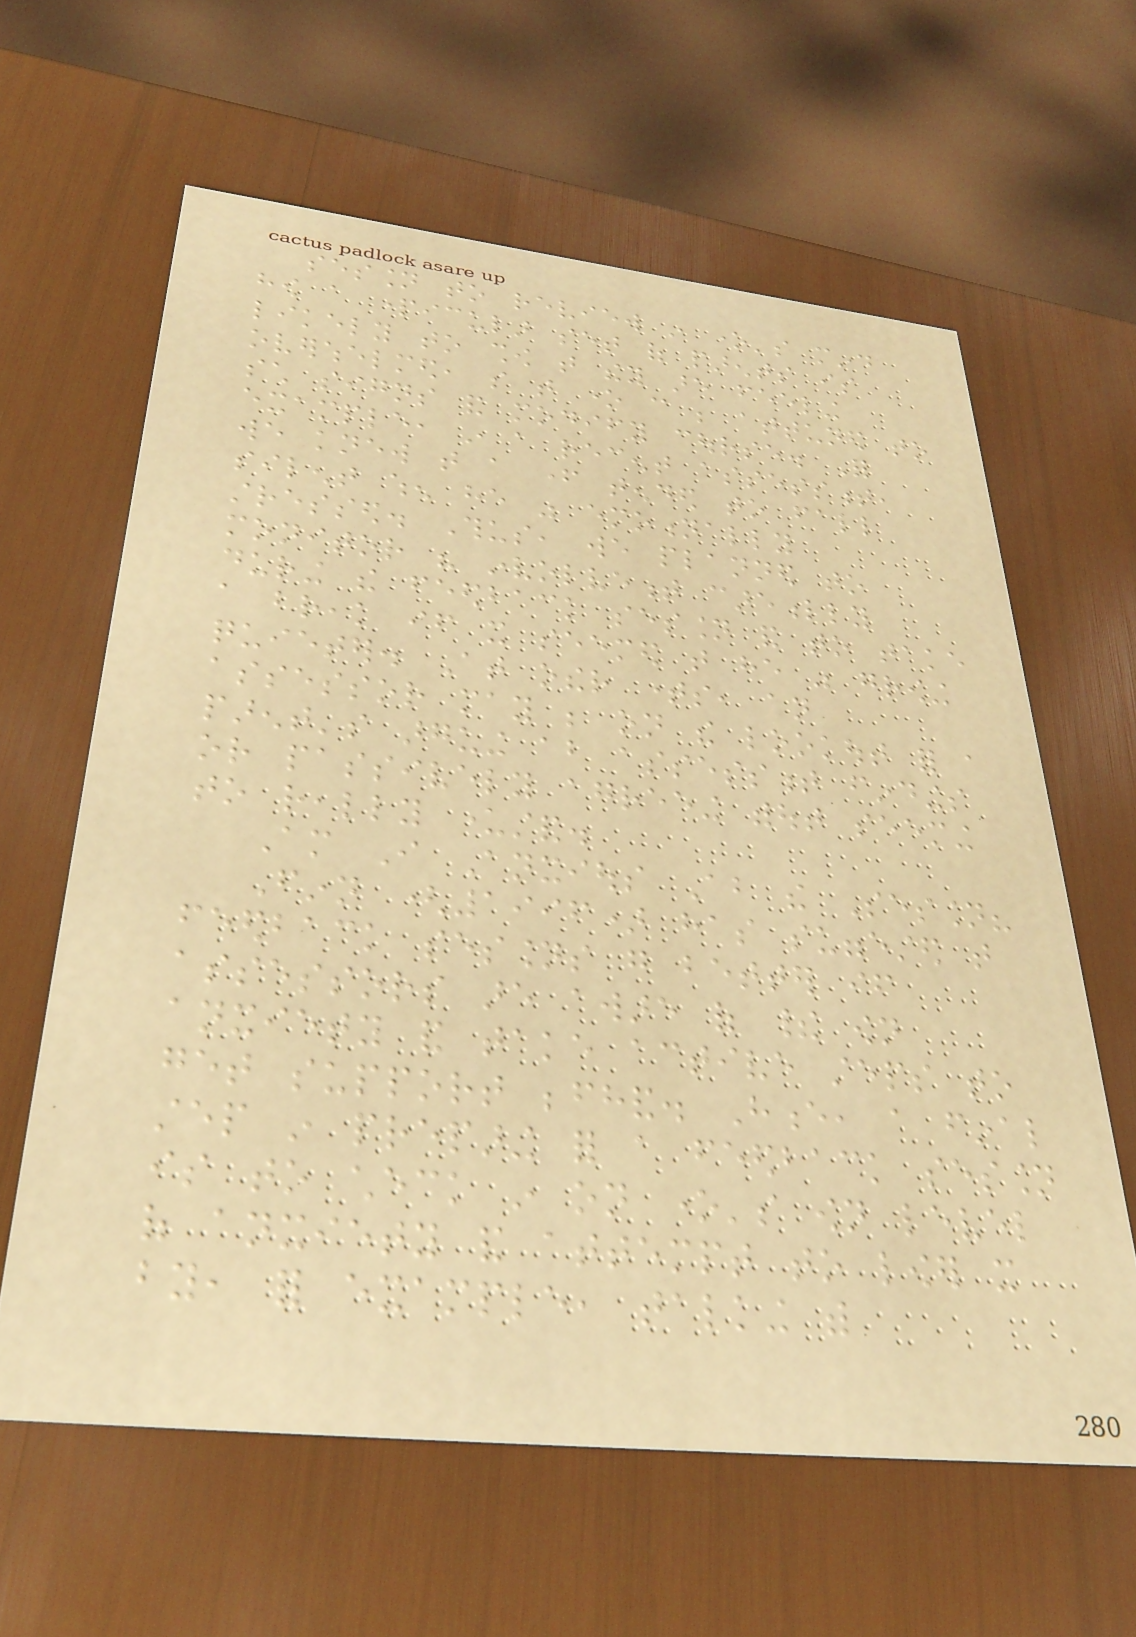session to review in one's mind
how a particular set of parents is
likely to show that they are feeling
overwhelmed, so that one can be attuned to
such signs and modify course. For
example, in a recent assessment,
we knew that a father tended to fall
silent when he was emotionally
stressed. Thus, we planned to
monitor his involvement carefully
during the feedback session and to take
a break if it seemed that he was growing
quieter. At other times, an
assessor may be on the lookout for a
parent's arguing about assessment findings
or passively agreeing without seeming
to really understand.
Am I Anxious About the Session?
Finn (1996) has suggested that
feedback sessions go better if
assessors are aware of their own
anxiety and take active steps to
get support beforehand. Hence, a final
step in preparing for a feedback session
is to check in on one's own level
of anxiety and attempt to lower it
by, for example, talking with
